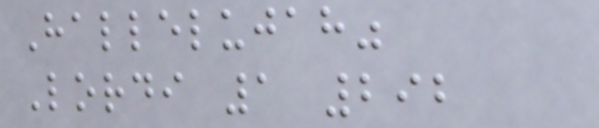Hallelujah"
Lordi 1 292
